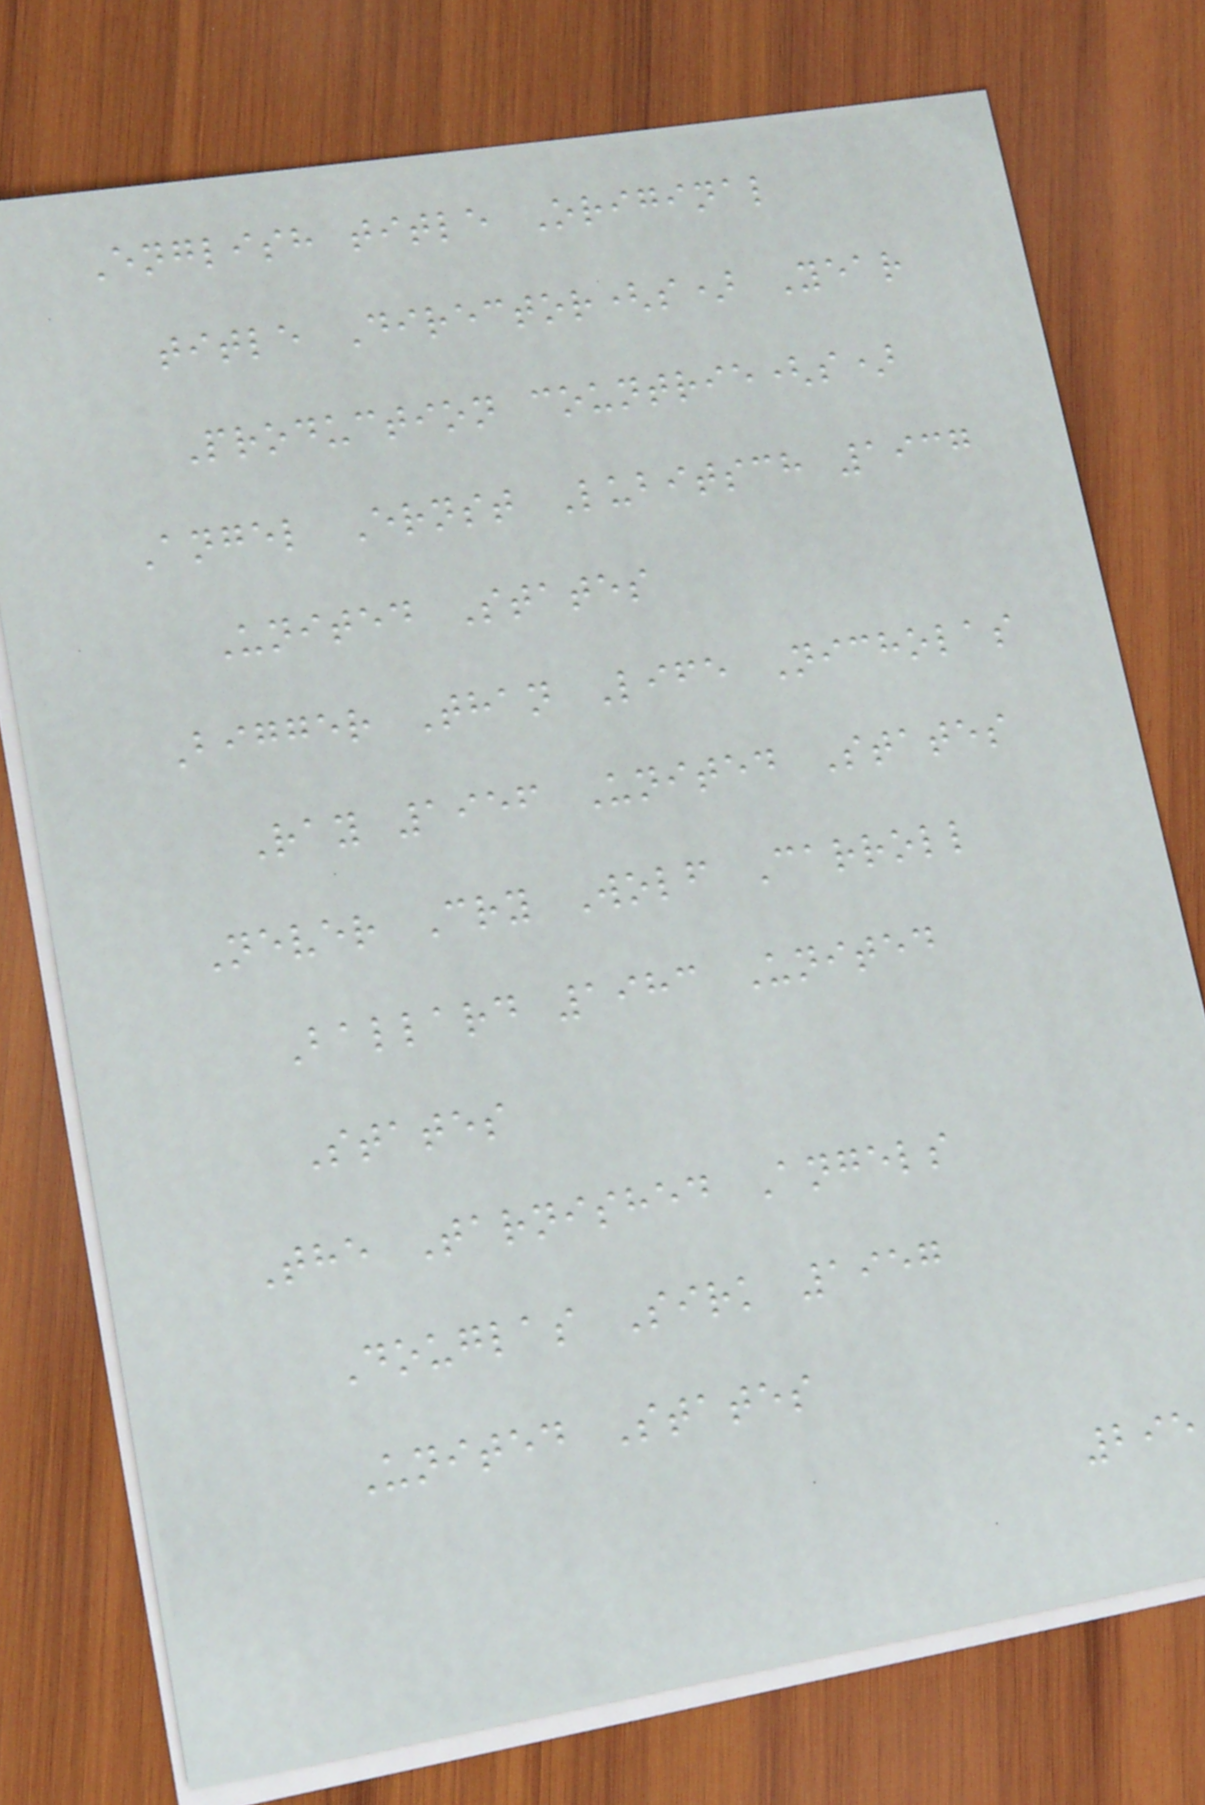English title Original
title Director(s) Year
Production countrie(s)
Angel Ernst Lubitsch 1937
United States
Bigger Than Life Nicholas
Ray 1956 United States
Never Cry Wolf Carroll
Ballard 1983 United
States
The Tarnished Angels
Douglas Sirk 1957
United States
295
